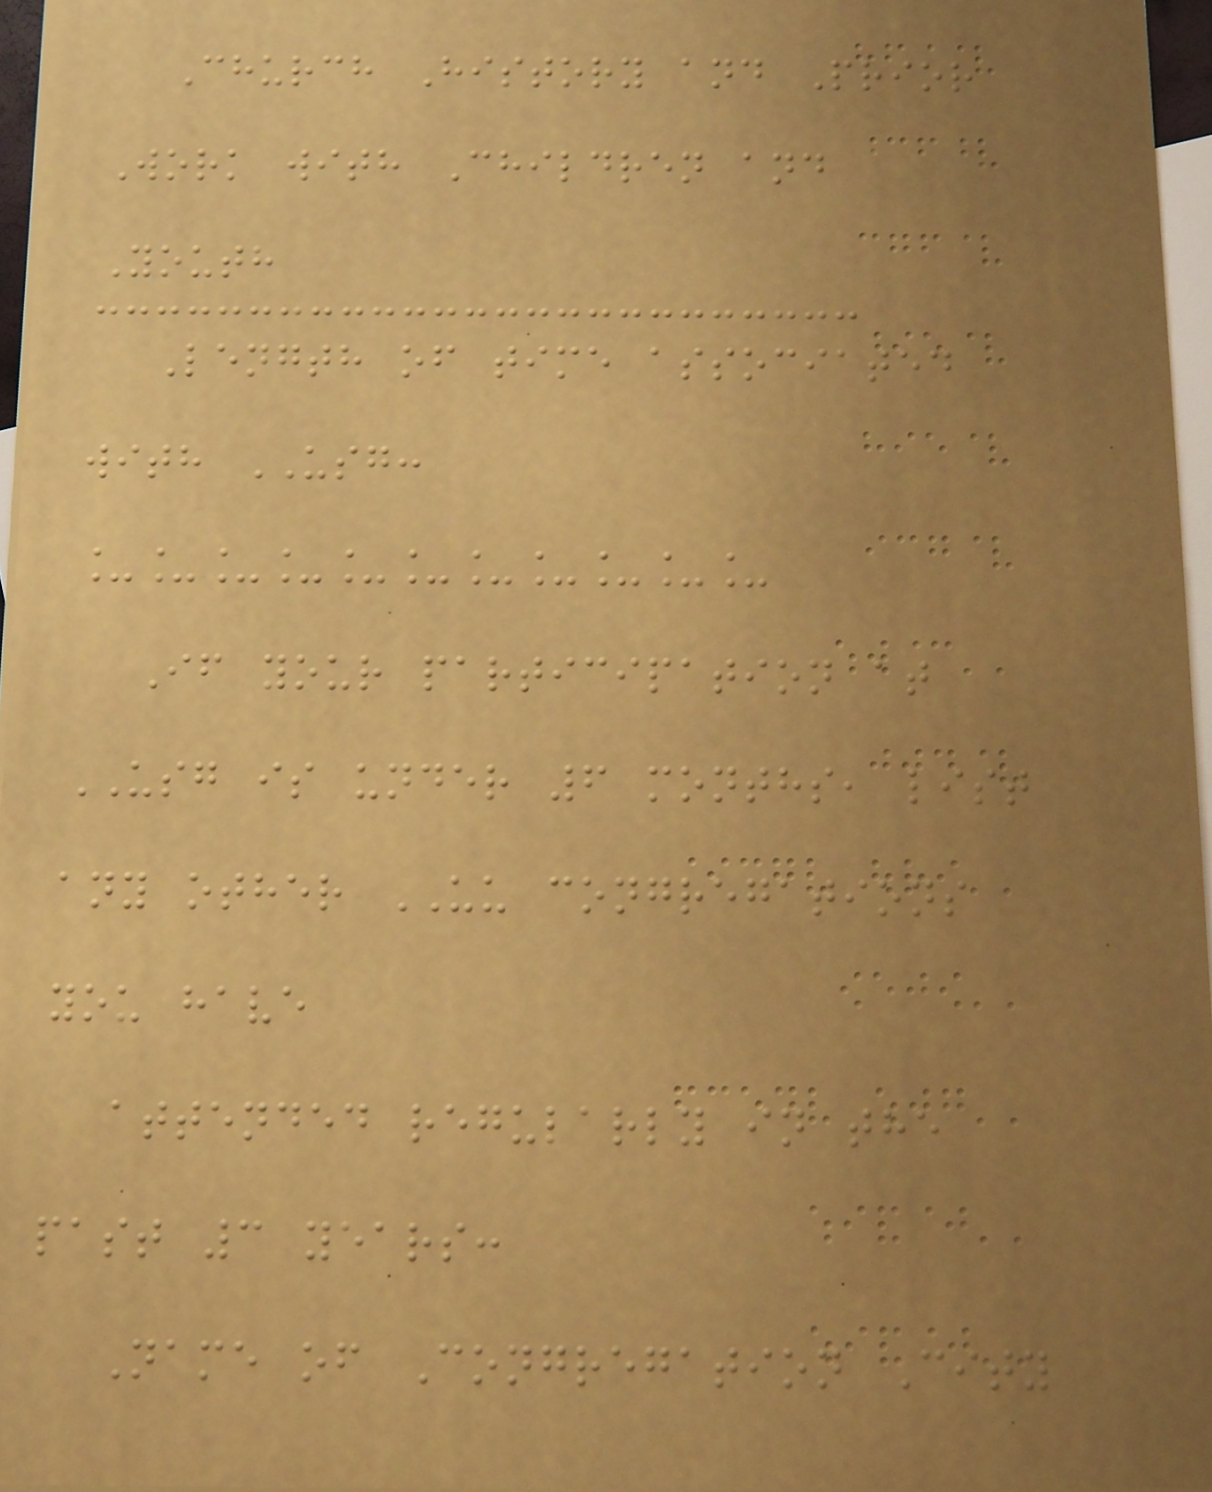Church History and Prior
Work with Children and
Youth
Length of time associated
with USG:
___________
If your participation at
USG is under 6 months, list
any other UU congregations
you have
attended regularly in the
past 3 years:
Name of Congregation City
